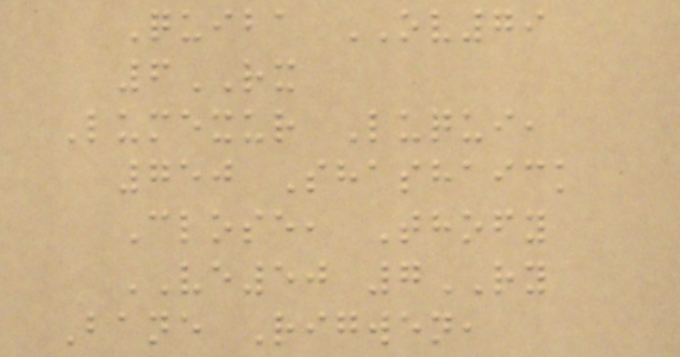Quiba OV79
6RX
Lumexur Luqui,
750 Shashaick
Close, Thofy
VE50 7RY
Bane Rigwen,
